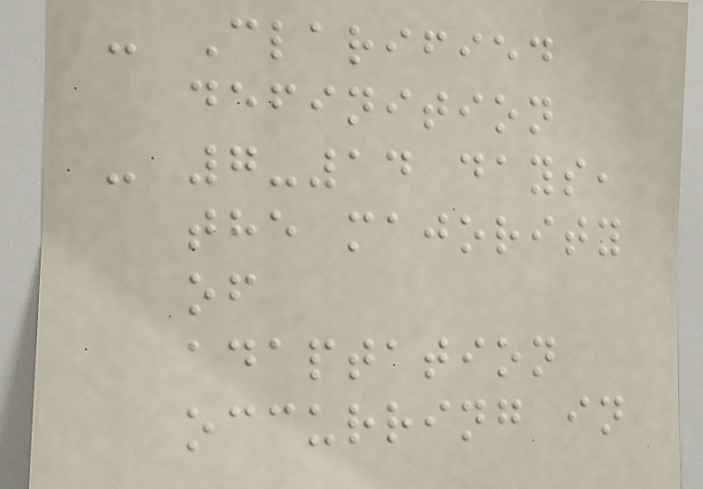- Clarified
definition
- 7-14 days,
the majority
of
adaptation
occurring in
